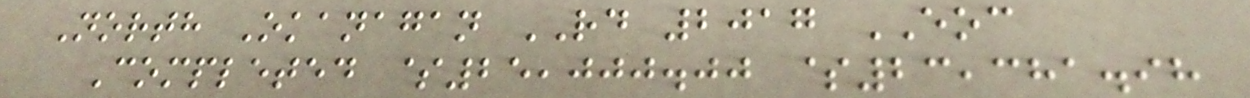North Okanagan RD 2017 EOC
Completed $25,000.00 $23,381.98
